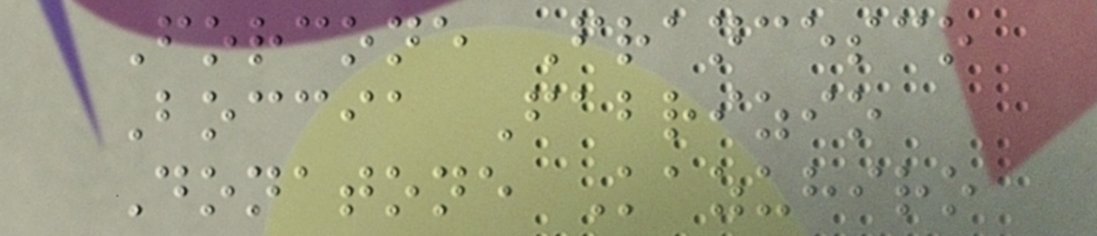Forcone Francesco
Boccia Fabrizio
Donatone Kazuhiro
